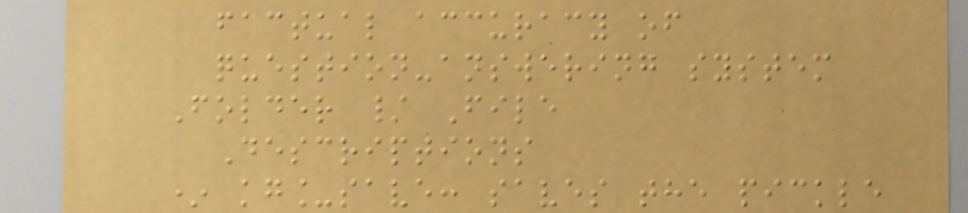factual accuracy of
question-answering system
Folder / File
Descriptions
* kg_save: saves the pickle
